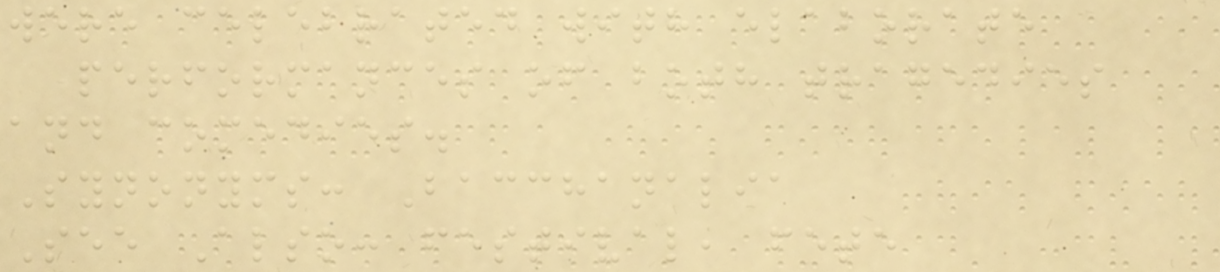were celebrated with elaborate
performances of both tragedies
and comedies.
Synonyms: Bacchanalia
See Also: festival, fete
